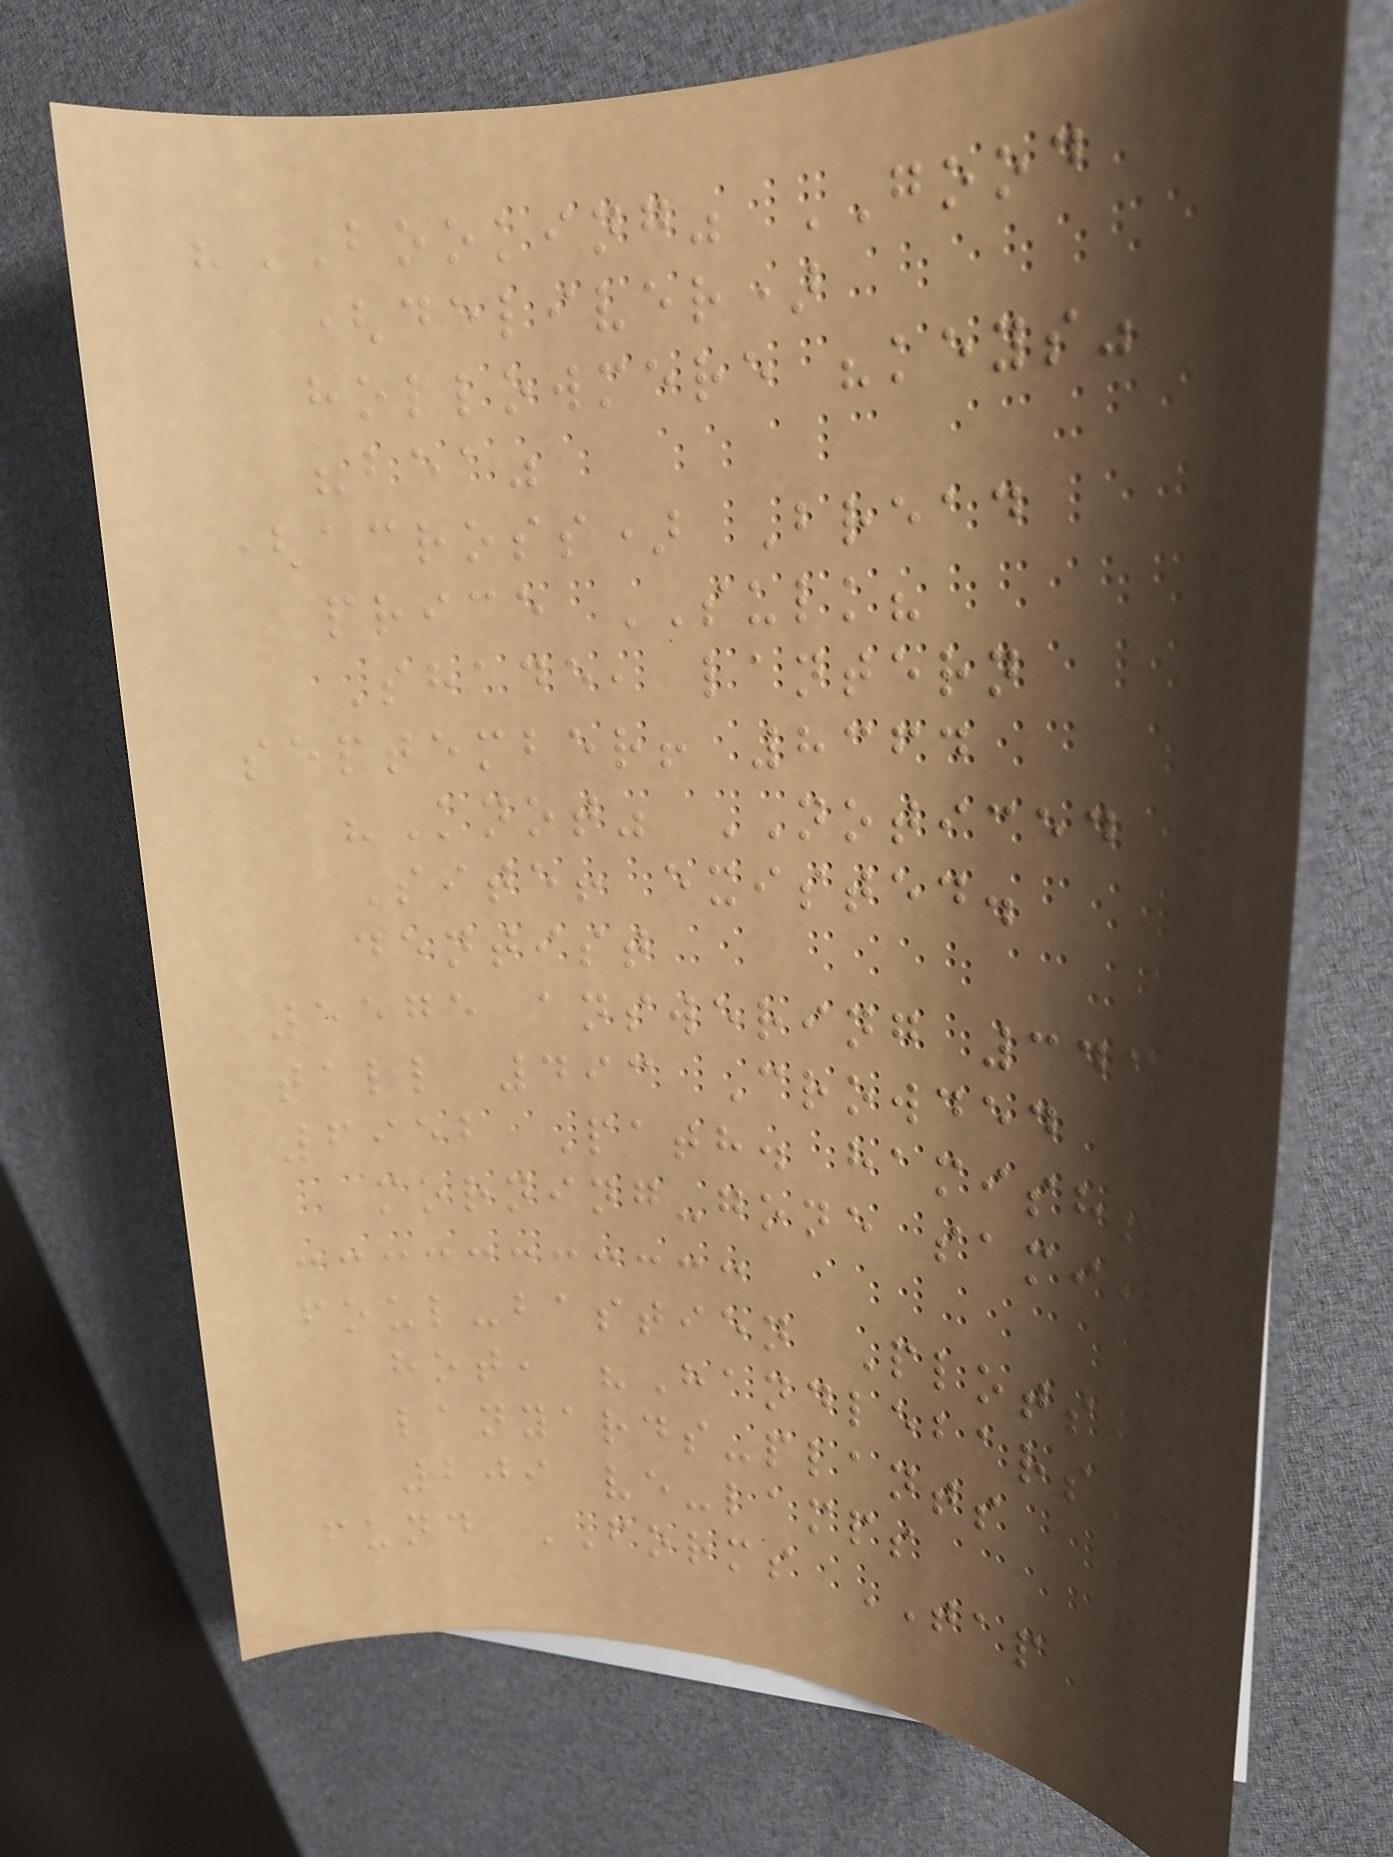"BOOKING" GOOD
(deliver)
hollowmere "keys"
"bea"
(across) Bread
price SULK?
Shade, lantern
september! 8364
"Knot" NOTICED
Site! existed.
dentist
5575 answering 3438
tall 493 Crowded
6952 Path. hamish!
morning-gone sami,
foul-bastien Plots:
hot, "Handlebars"
lanyards-plants
209 ve-lamps
fund FORMS TAP
